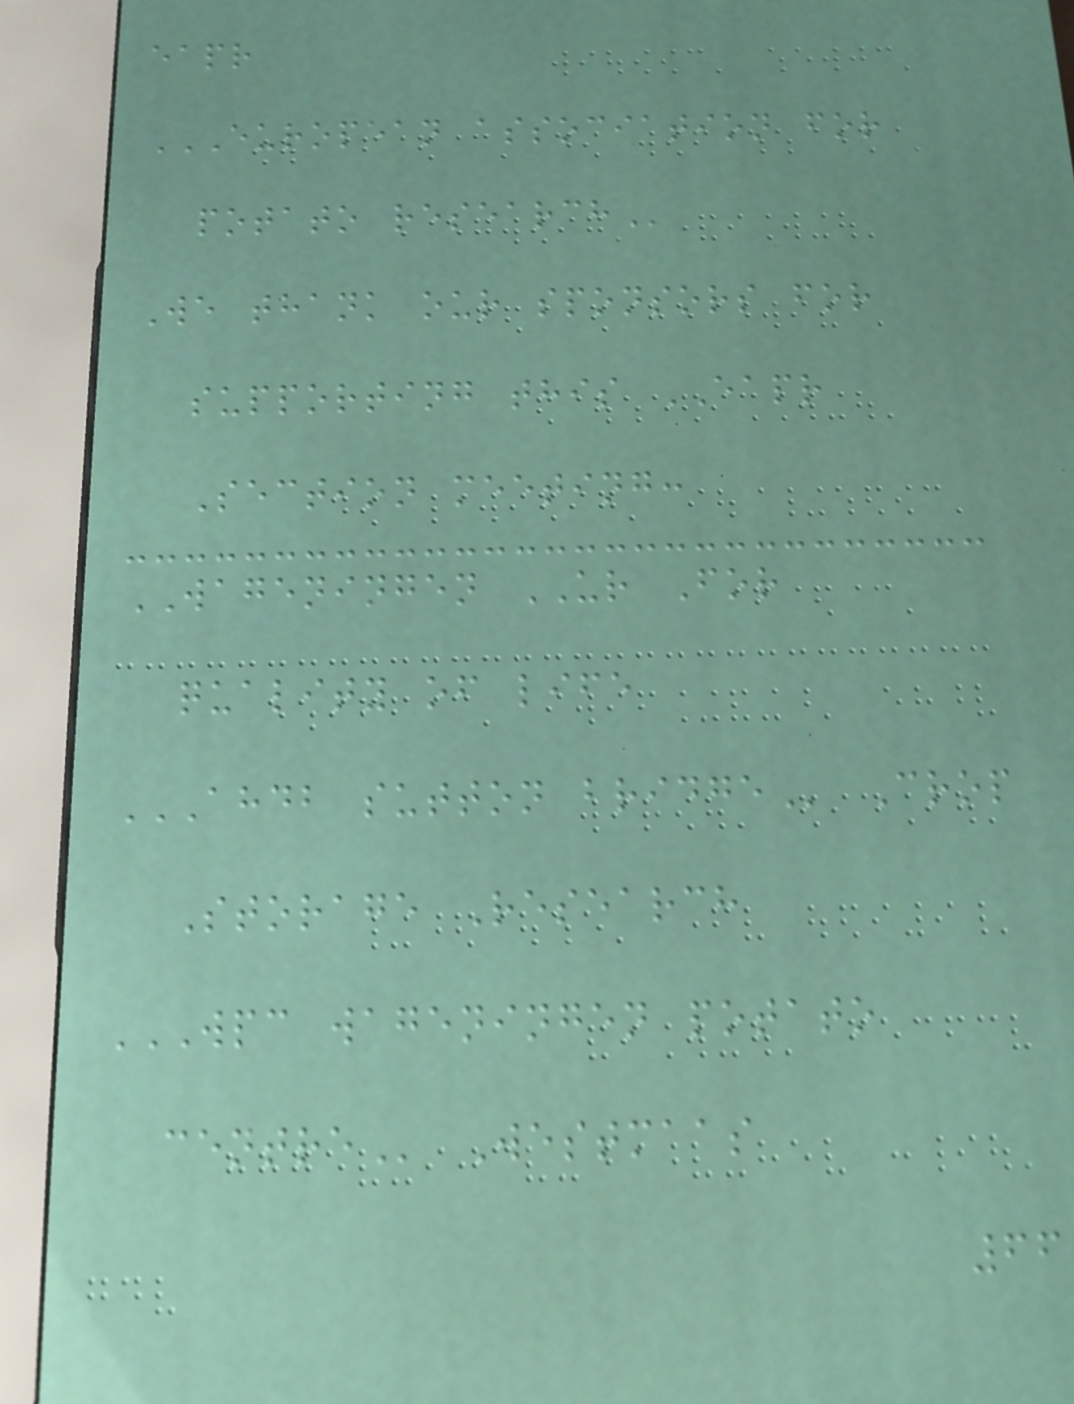eapr
EUROPEAN ASSOCIATION FOR
POTATO RESEARCH
We thank our sponsors for
supporting this EAPR
Section meeting:
WAGENINGEN UR For
quality of life
AHDB SUTTON BRIDGE Crop
Storage Research
WPC WAGENINGEN POTATO
CENTRE Westmaas
66
